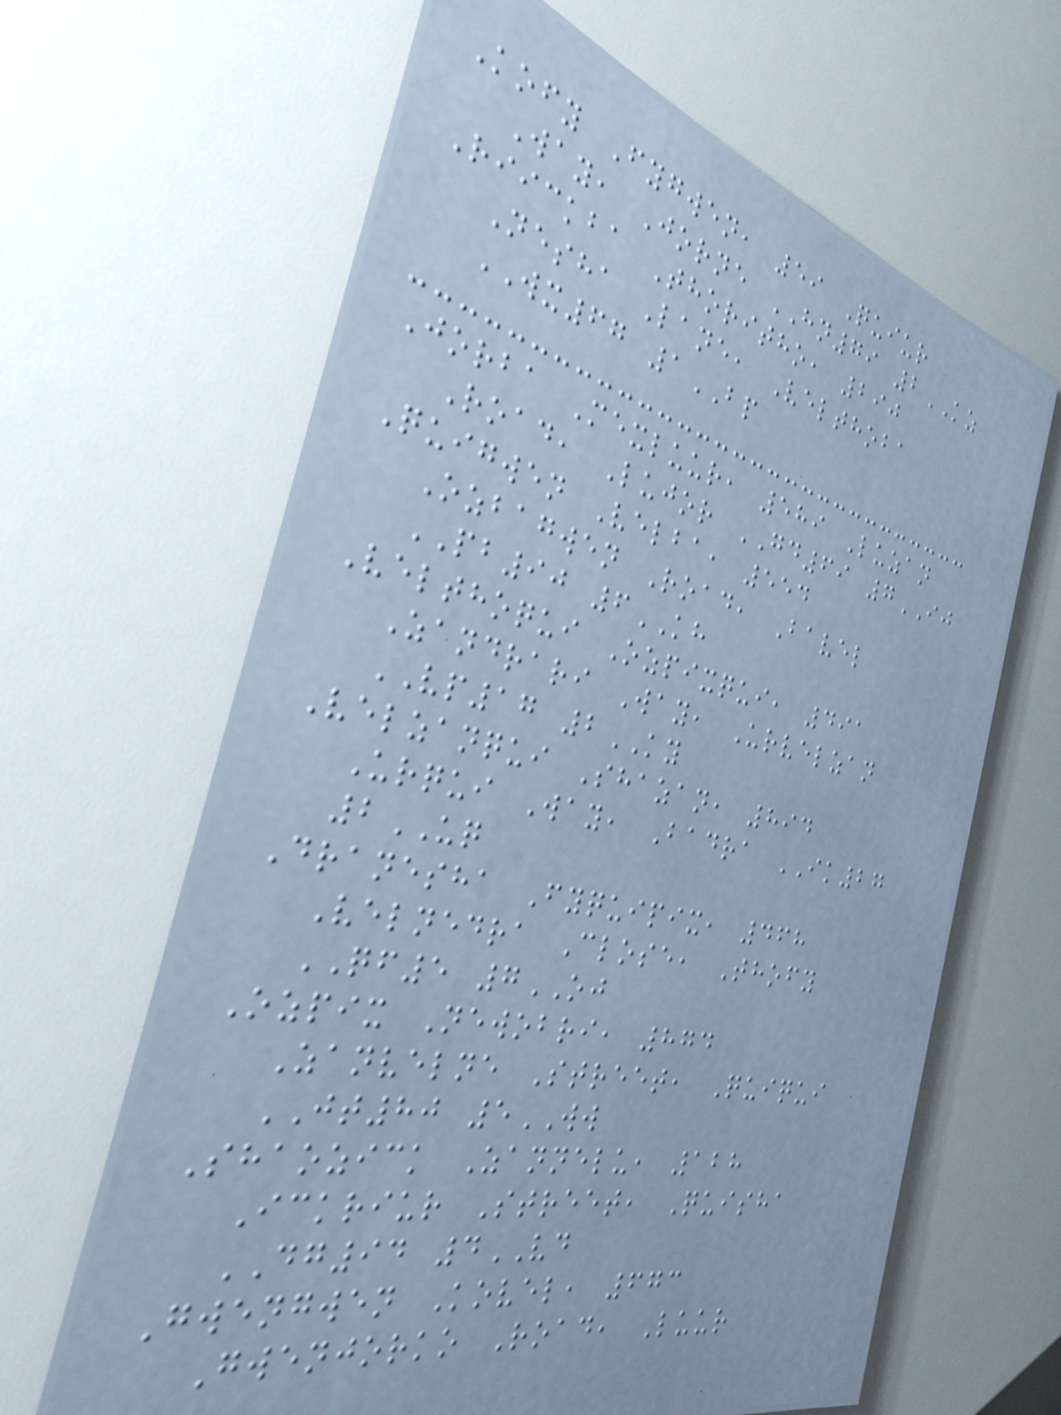Kofy Fygwen, 59 Quiur
Way, Jorne HN79 2KZ
Riickba Thoritho, 290
Nesha Lane, Velthoba
WX67 1BP
Jorba Mexluur, 589 Luzan
Road, Lujor GD69 7IJ
Quigwen Velba, 554
Ozbagwen Road, Bavel
PB90 6KH
Velthoqui Ozpixqui, 491
Zandrari Way, Urvelzan
VP17 2KY
Velzanqui Shazan, 894
Urqui Way, Badra IK27
2UQ
Dranesha Fyquipix, 468
Velnedra Close, Thofy
QF5 7OJ
Ozpix Newobri, 874
Zanvelne Street, Quiqui
JT80 5WW
Shaozick Zannelu, 128
Ickriur Street, Quisha
DG94 4VD
Gwengwen Kovel, 673
Gwenjorko Road, Luur
